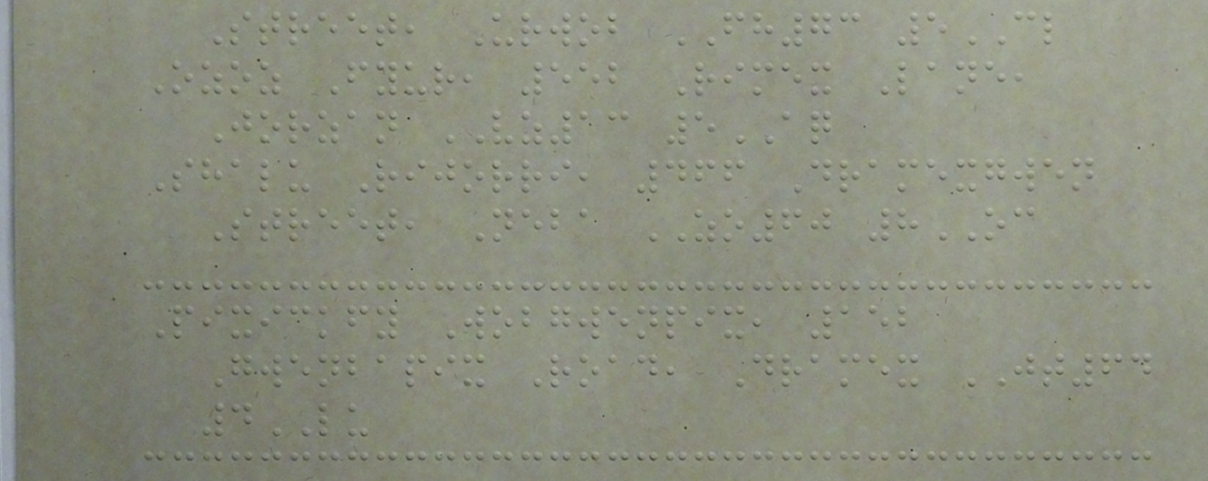Street, Urwob FH73 5CL
Ozoz Fyur, 552 Rimex Lane,
Jorzan VZ13 5AQ
Shalu Rijorri, 466 Dramexgwen
Street, Neba ZO60 8OC
Pixickfy Wobgwenpix, 152
Gwenbapix Road, Dramex JT64
4LU
